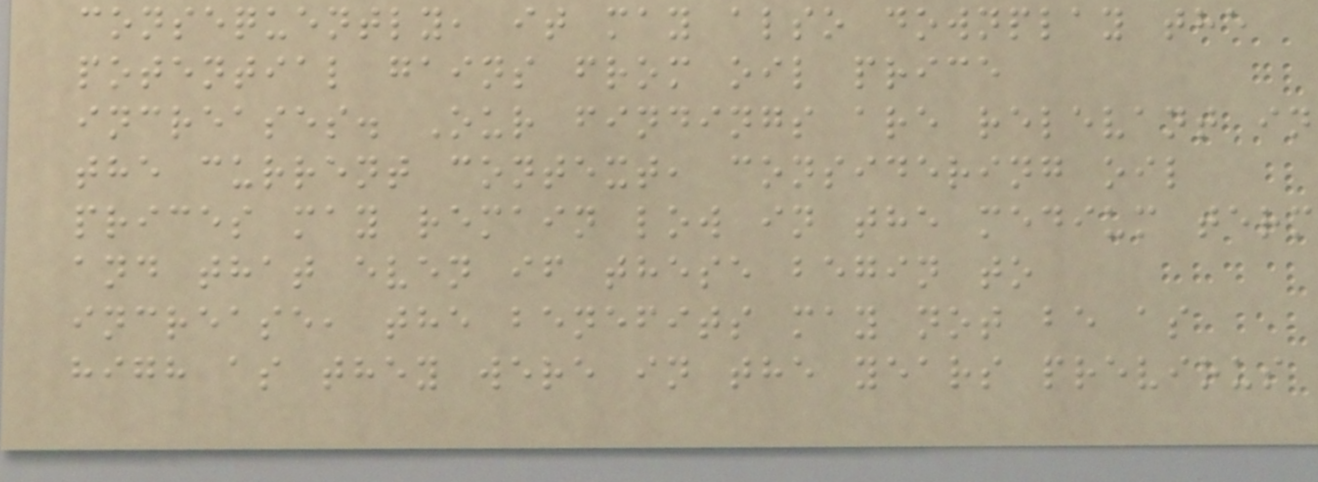consequently, it may also downplay the
potential gains from oil price
increases. Our findings are relevant in
the current context, considering oil
prices may remain low in the medium term
and that even if these begin to
increase, the benefits may not be as
high as they were in the years previous
